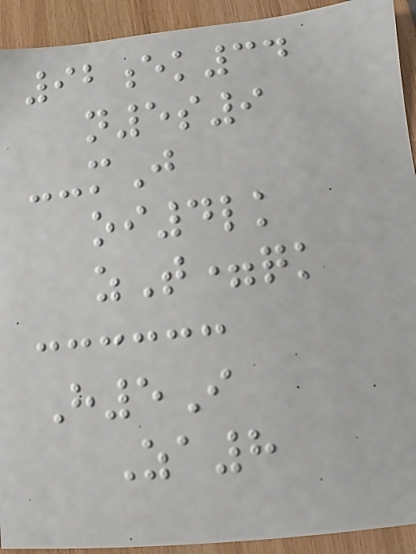92ek34
n5s9
--mJ
oi4lk
zT=qk
H5I
Za8
